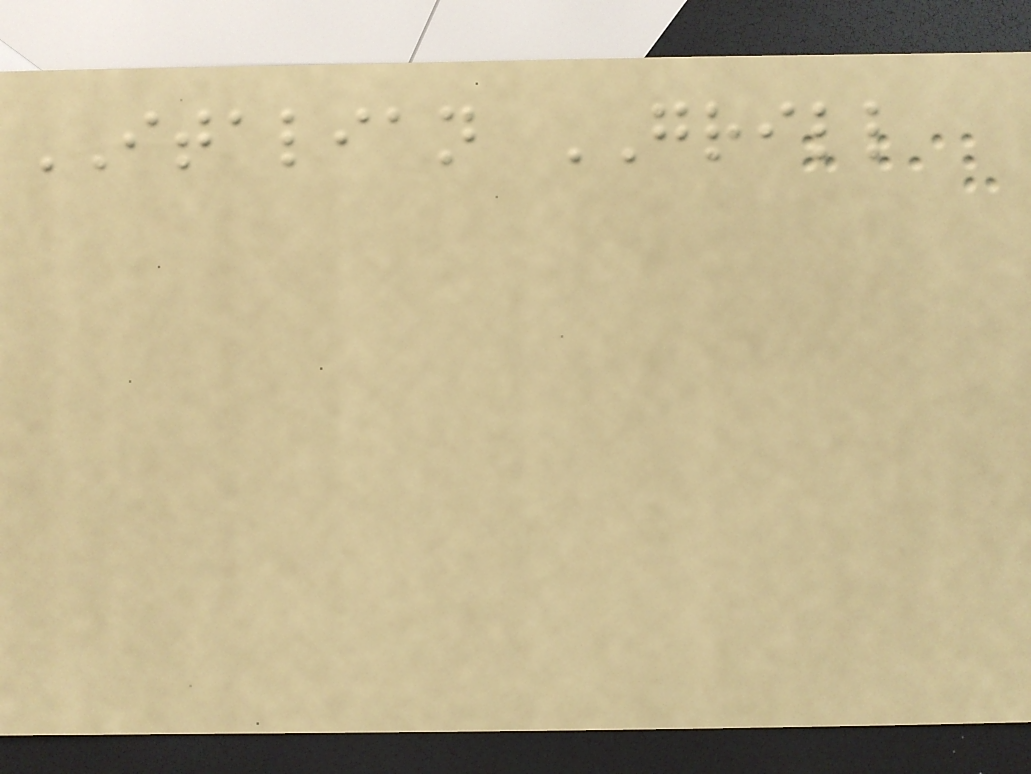ITALIAN GRILL
